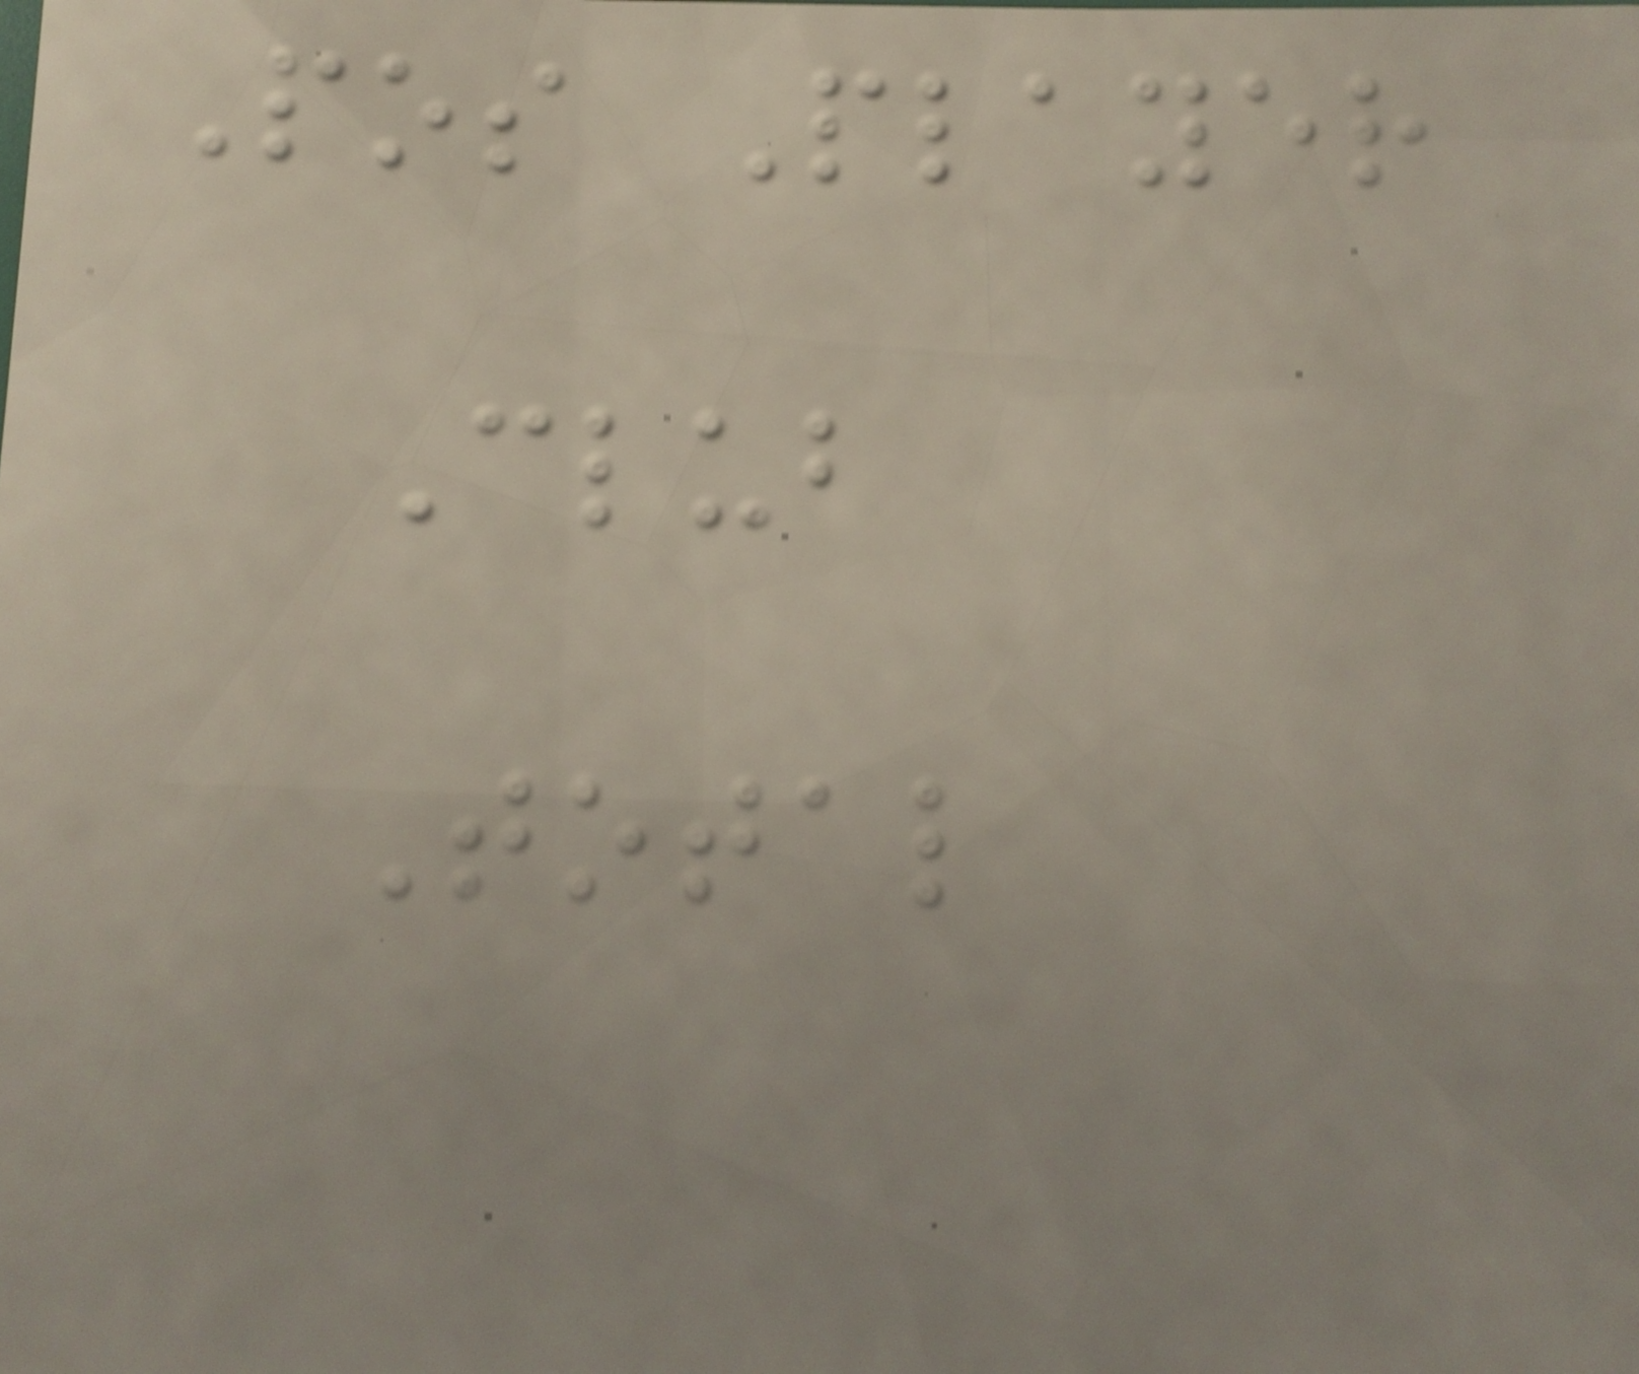Pos Player
Club
Total
